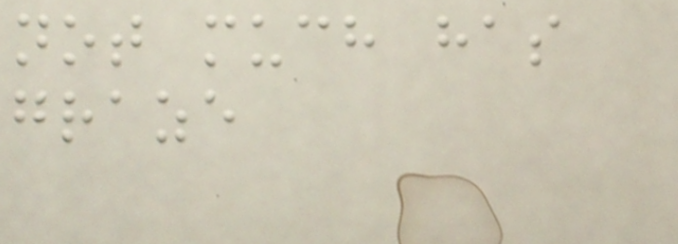not much has
graze
